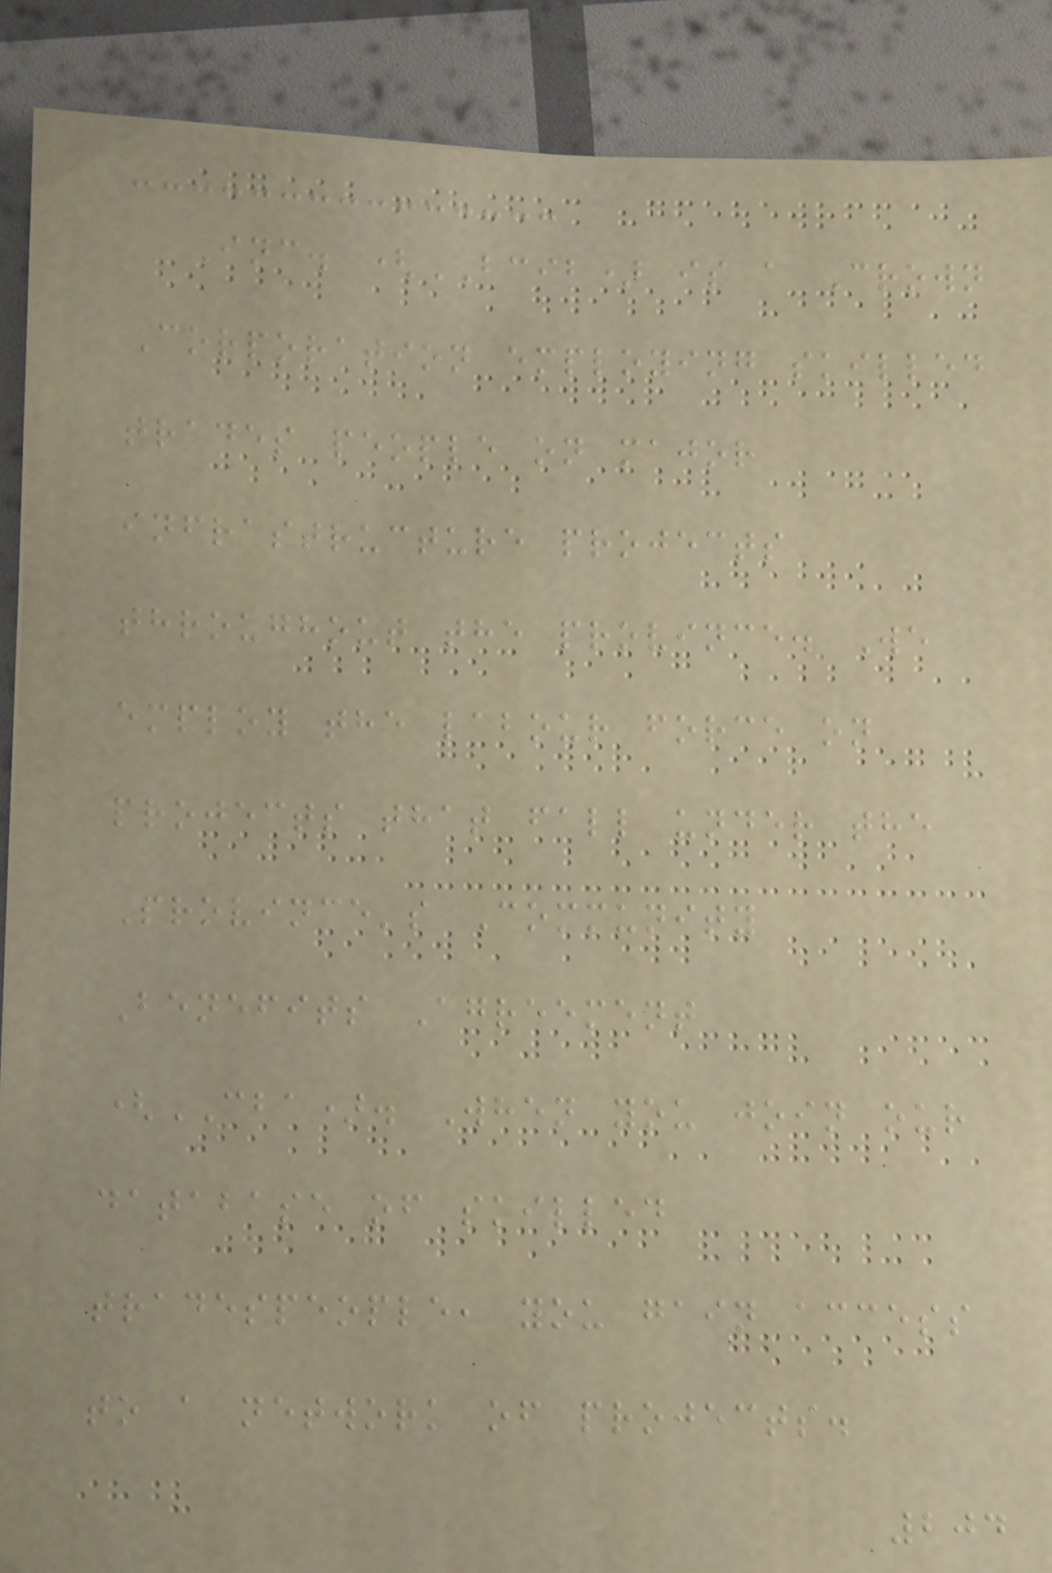Inc. (BCIB) is a Crown
Corporation employing skilled
trades people on major
infrastructure projects
throughout the province. We
employ the labour force on
projects that fall under the
Province's Community
Benefits Agreement
(CBA). When you join our
database of skilled
tradespeople, you gain access
to a network of projects.
204
